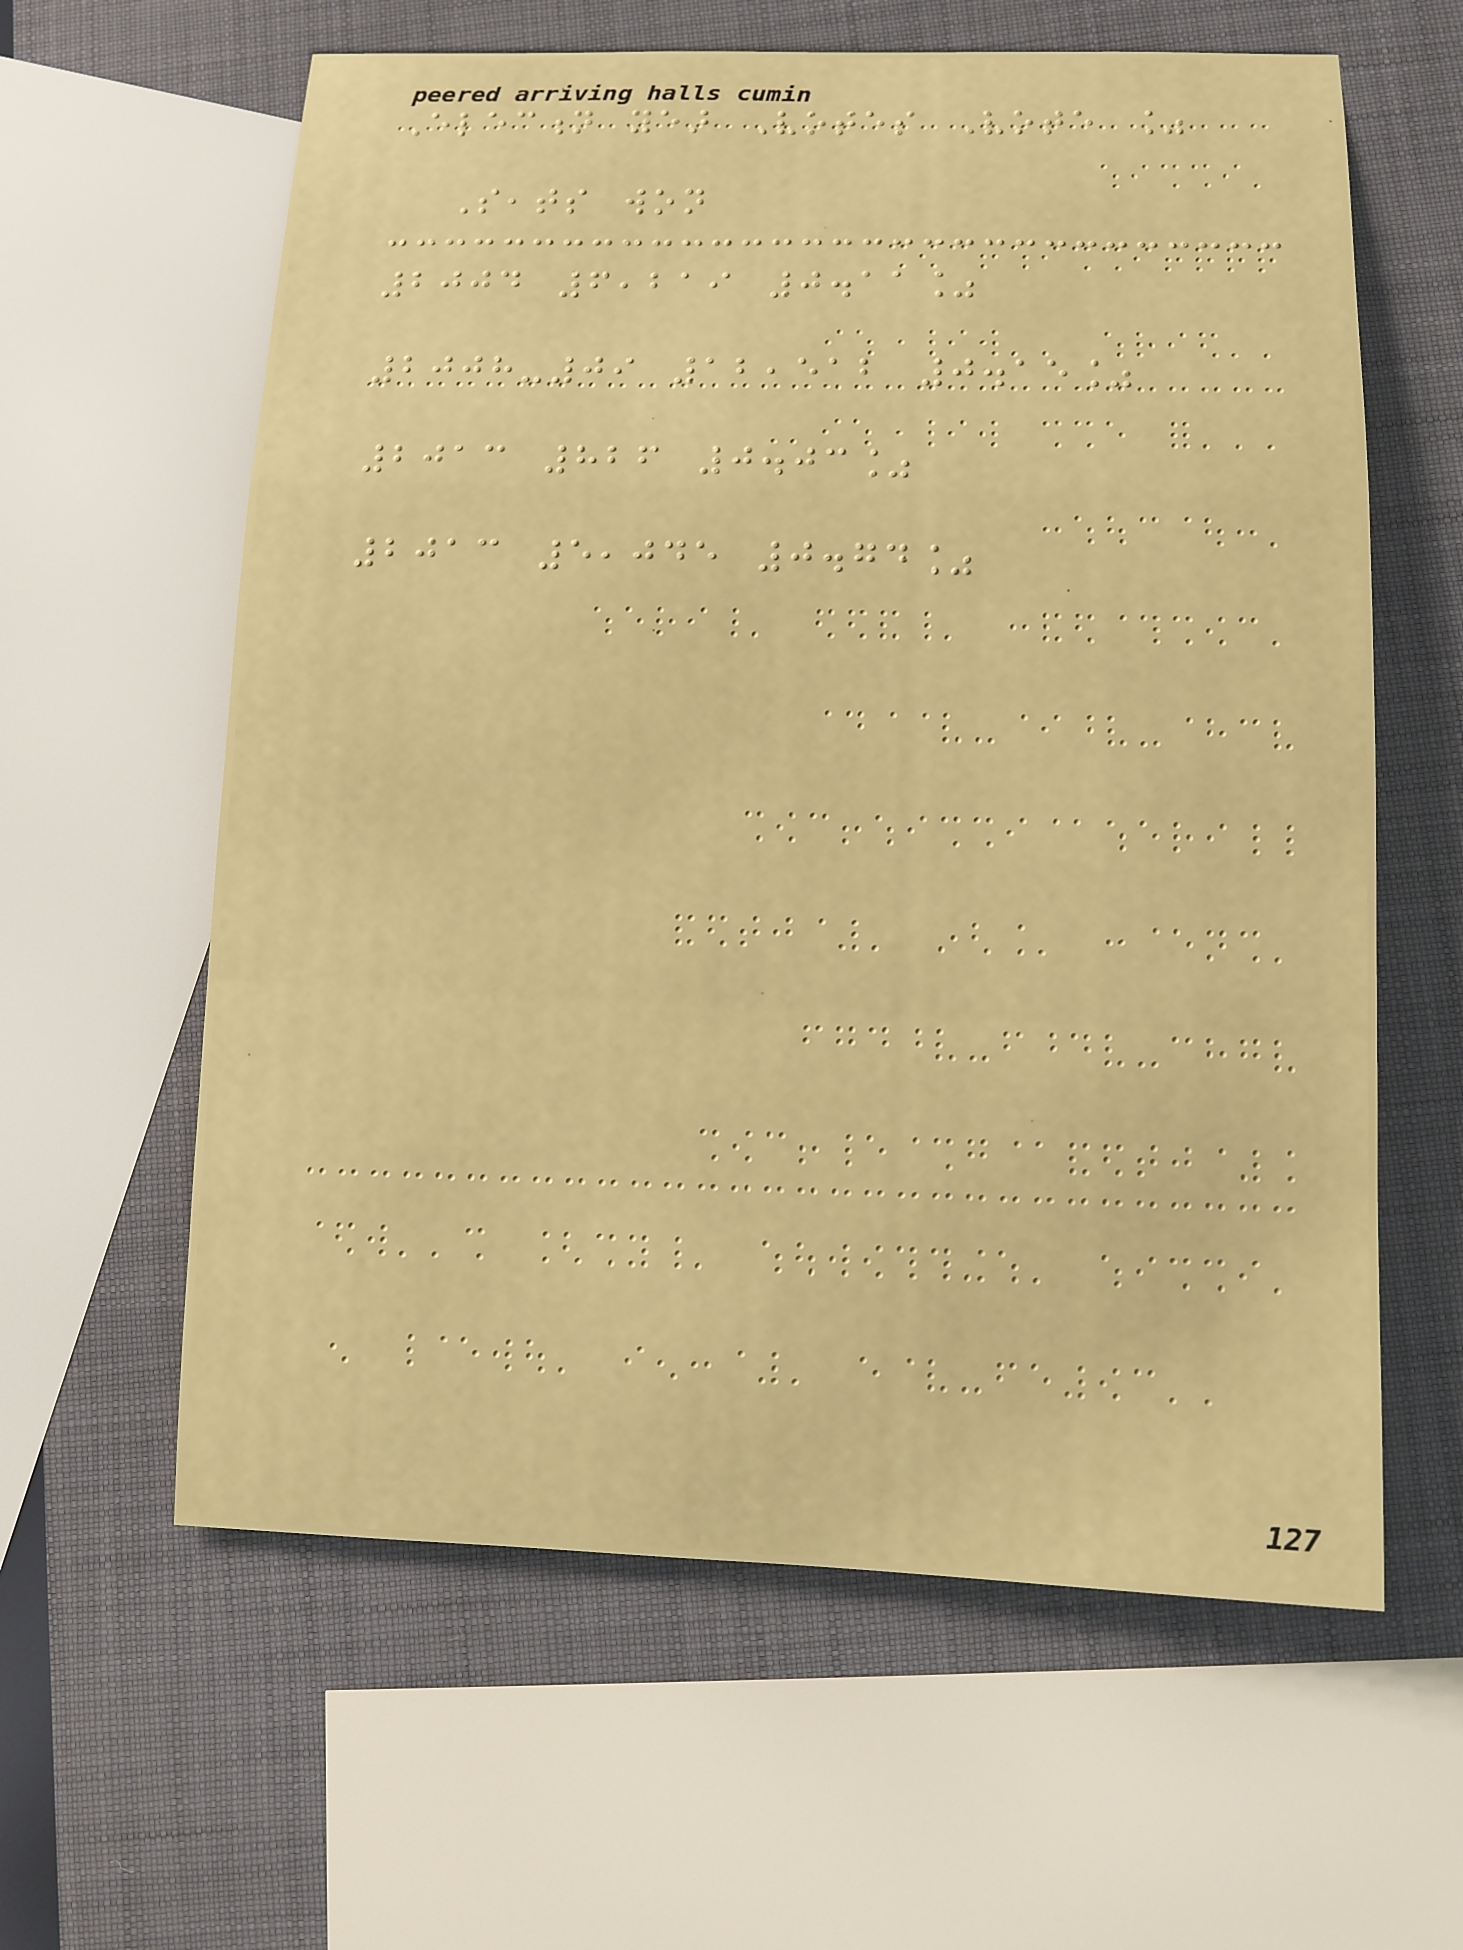Election year Votes Vote %
Seats won
2004 6,219 0.11%
2008-09 12,512 0.15%
2013 826 0.03%
2013 5,045 0.74%
